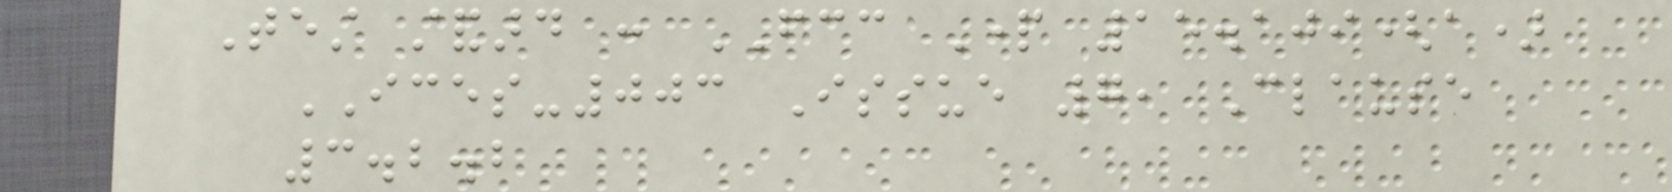Test standard : FCC Part 15.109(a)
ICES-003 Issue 7, Clause
3.2.2
